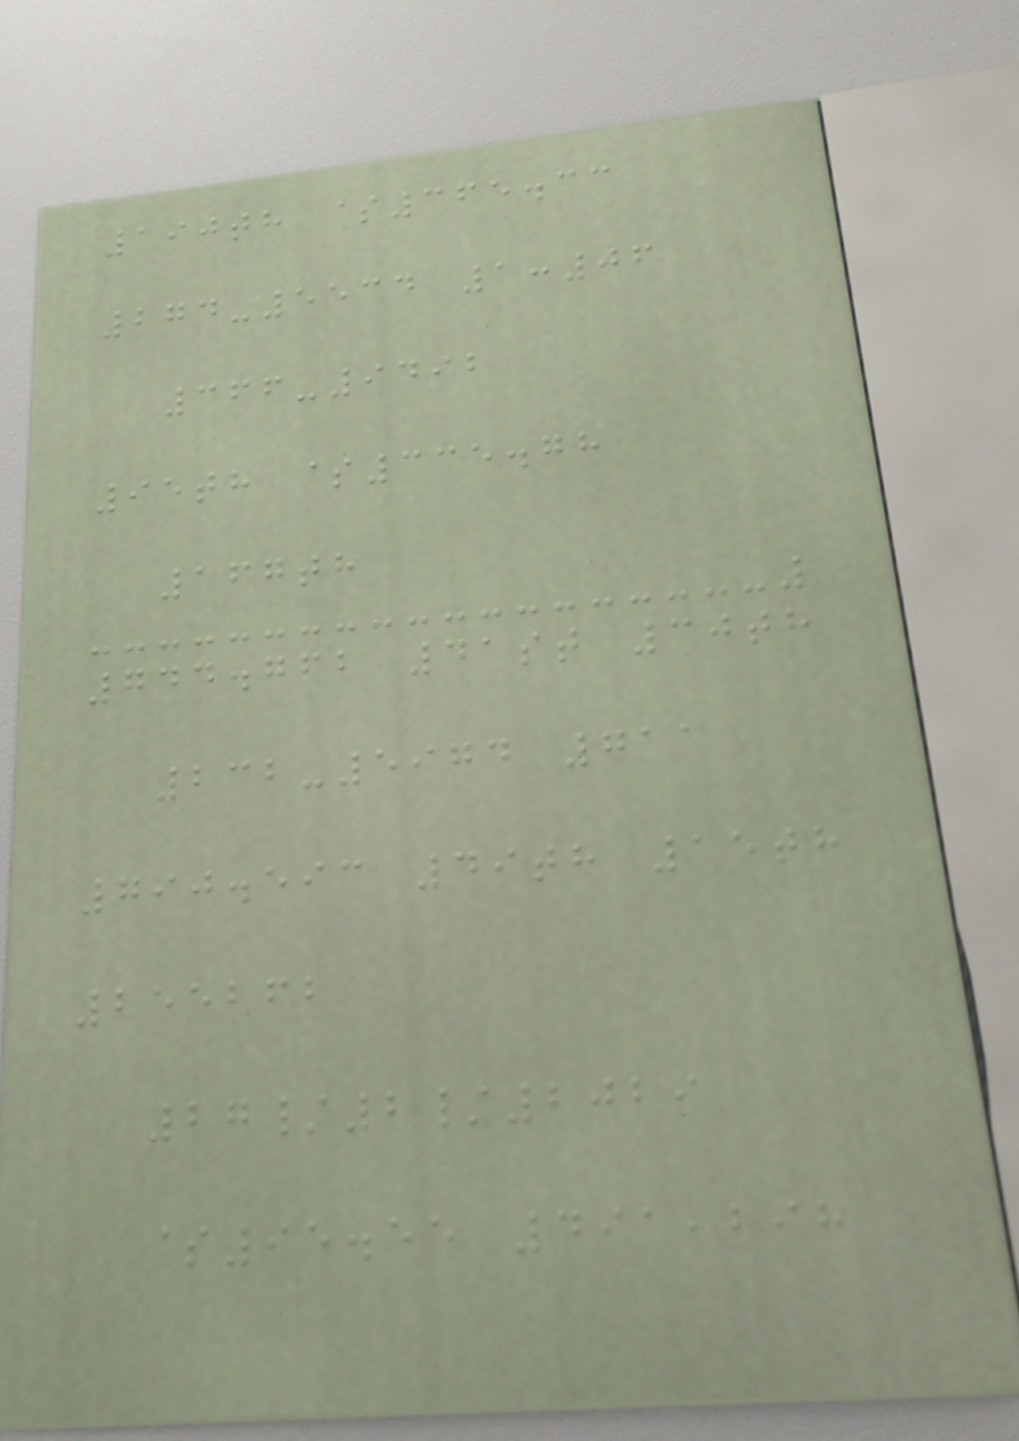190th $365.33
274-5534 1:06
366-9492
95th $335.78
167th
744.762 41st 30th
232-5974 711
790.593 49th 15th
255262
27/2/2029
$95.55 491,298
